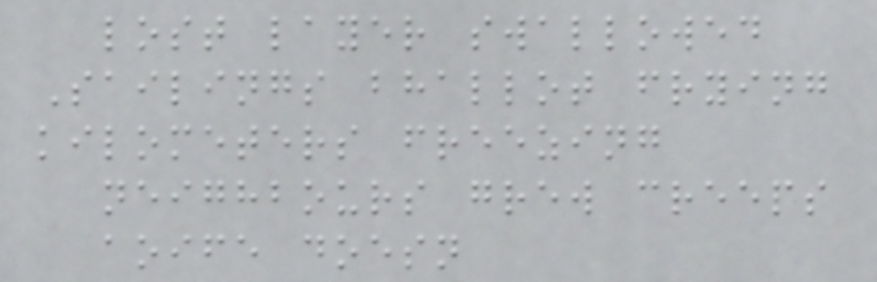lost layer swallowed
Sailings bhallot frying
kilometers freezing
neighbours grew creeps
aoife doesn
